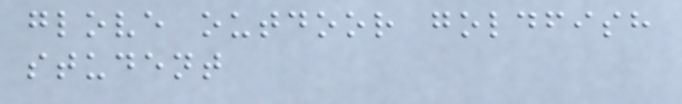glove outdoor goldfish
student
